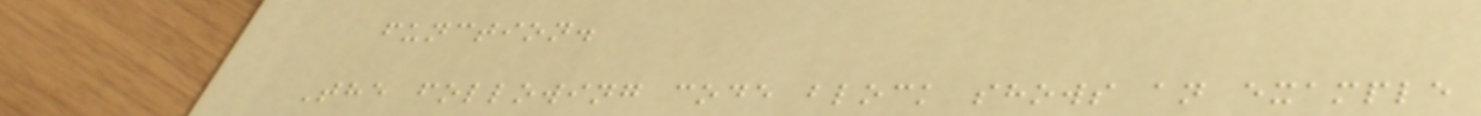function.
The following code block shows an example
